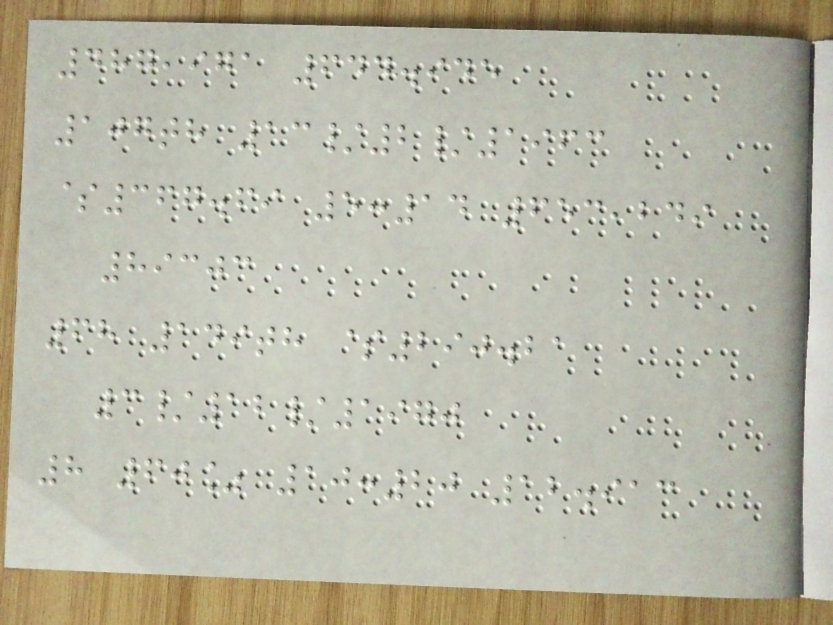487,971 644.945
107th 13/2/1963
$367.69 5:14 653,249
89303
68 149th $290.21
3/12/1970
8 60% 10:20 12.913
